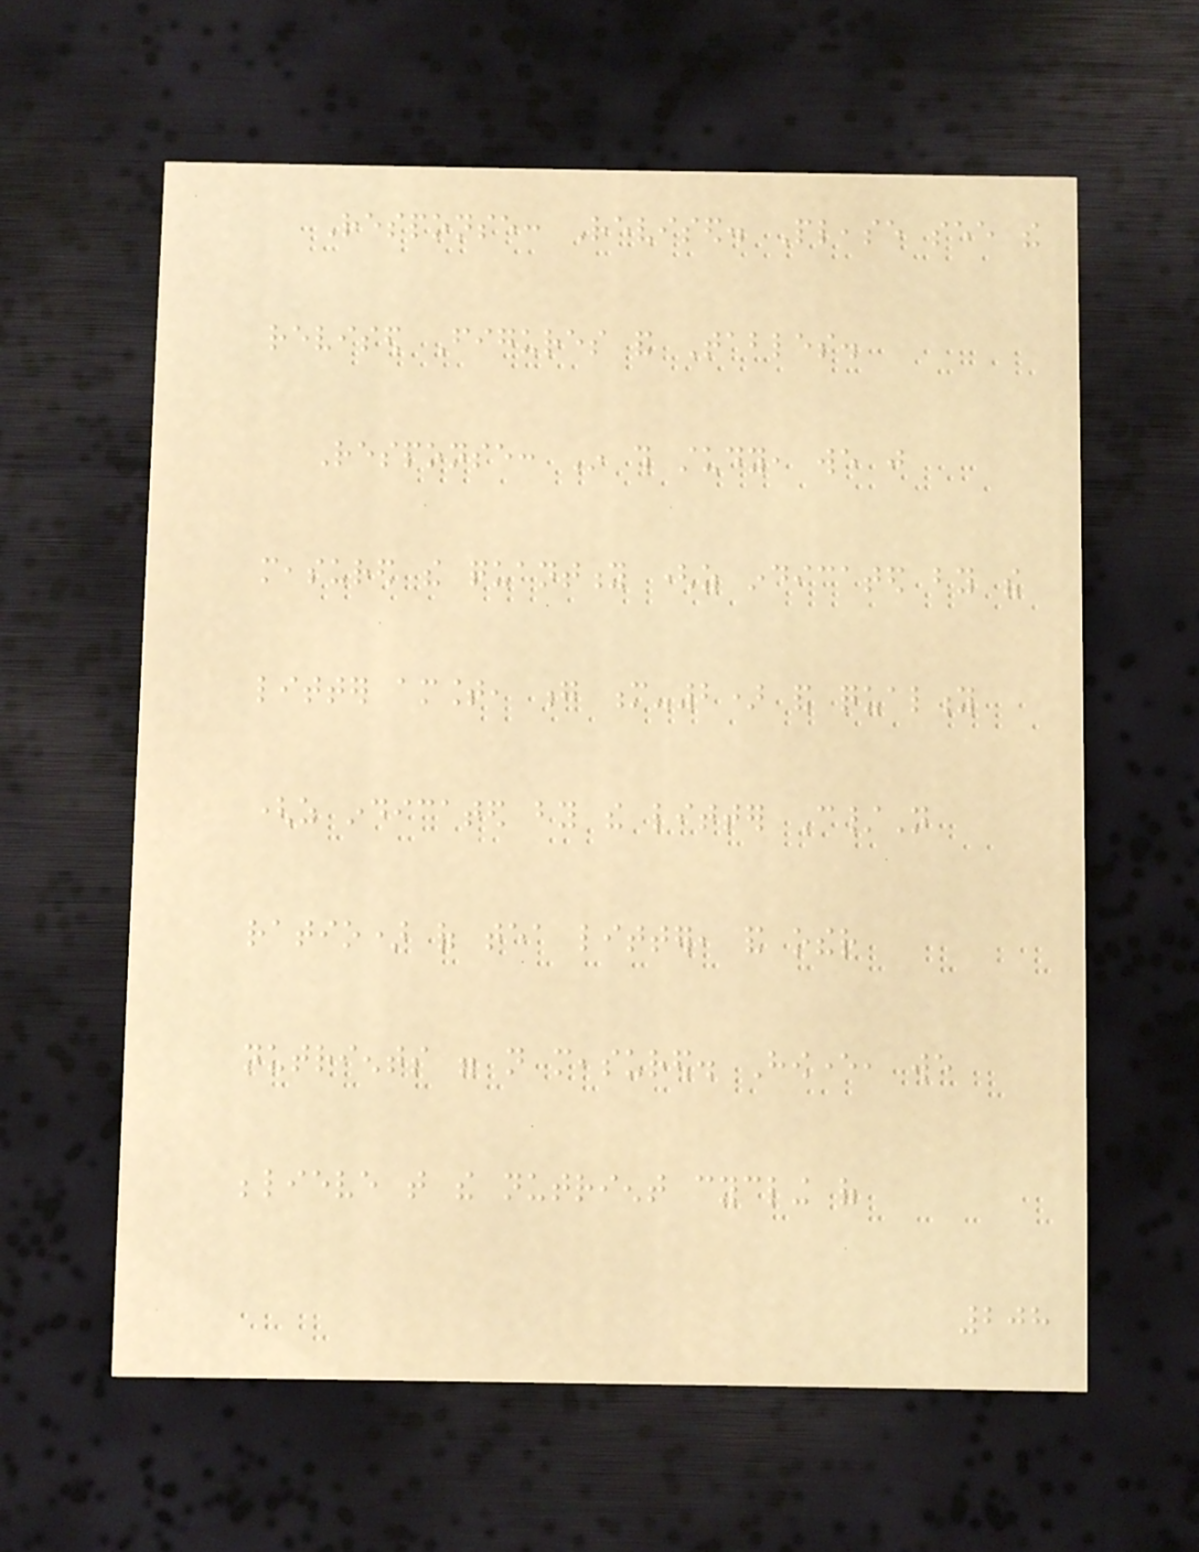Response: Revised. Please see the
revised Figures and Tables.
Response: In this study, we just
measured the quantity (as indicated by the
litter amount, g m-2) and quality
(as indicated by the litter C/N
ratio) of tea litter, and other
nutrients were not measured. However, we
believe that the nutrient cycling of
208
